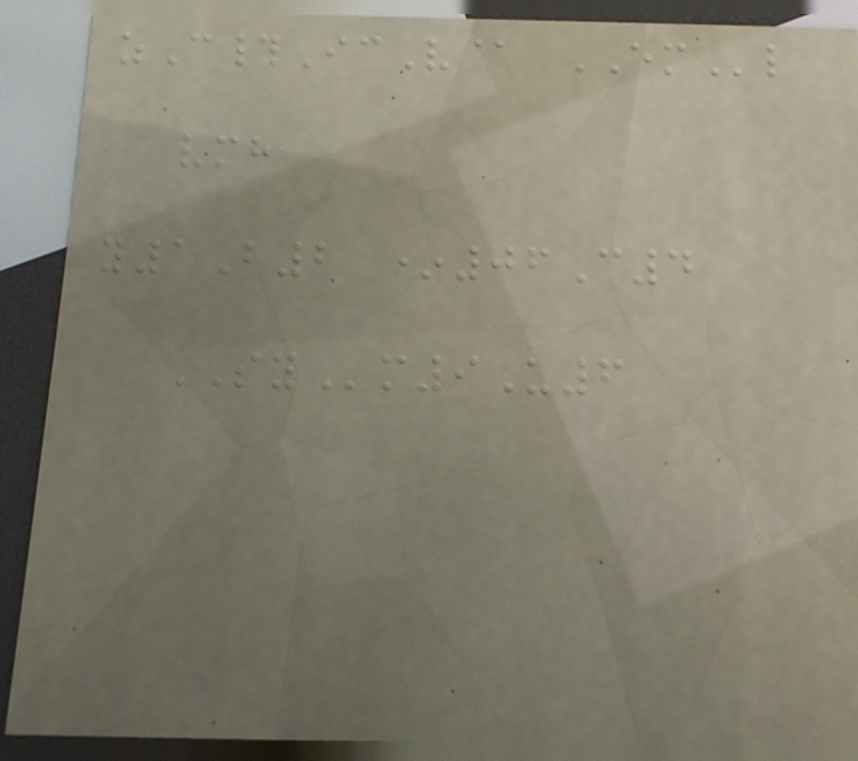zC#IcV@ EMl
vmh
y1B2 *06C4
SYm9U6
